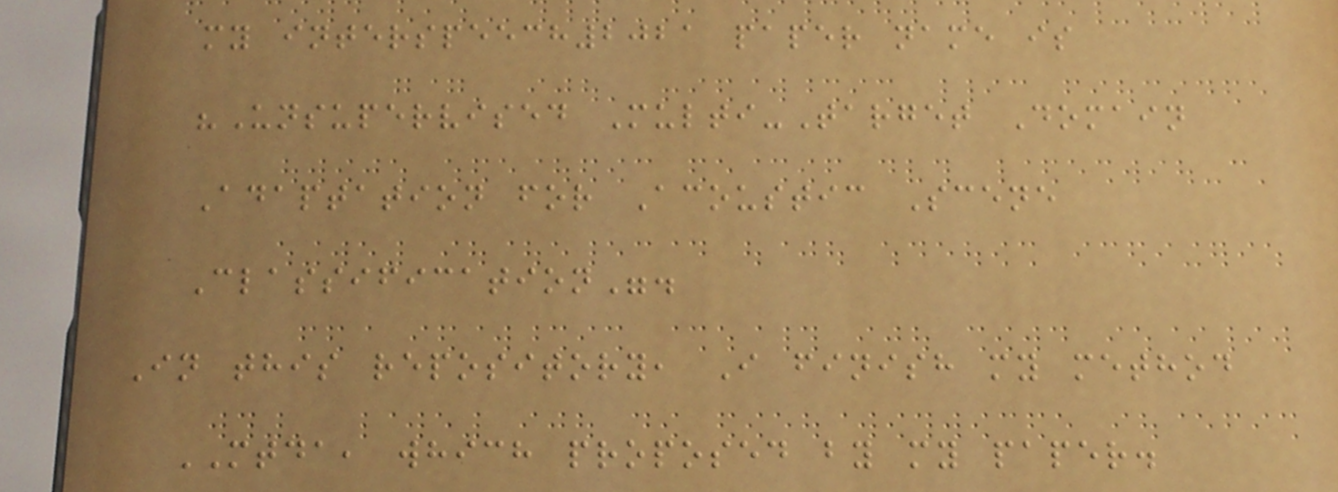my interspeech2021 paper name is
"Unsupervised Multi-Target Domain
Adaptation for Acoustic Scene
Classification".
In this repository, I finish my method
MTDA, which proposed by my paper.
